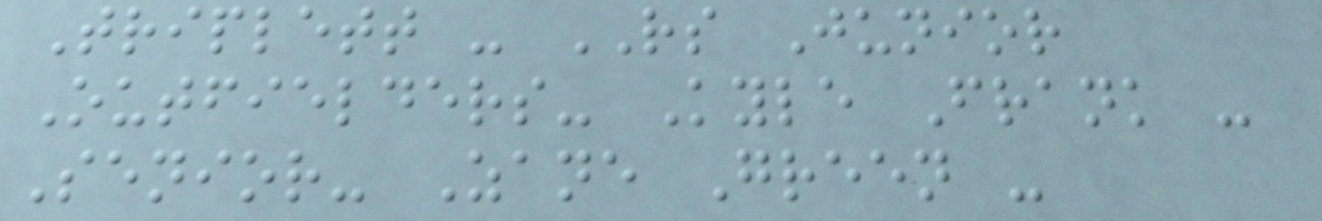Triplett - RS Junior
Outfielders- Kyle Frank -
Senior- Zane Green -
